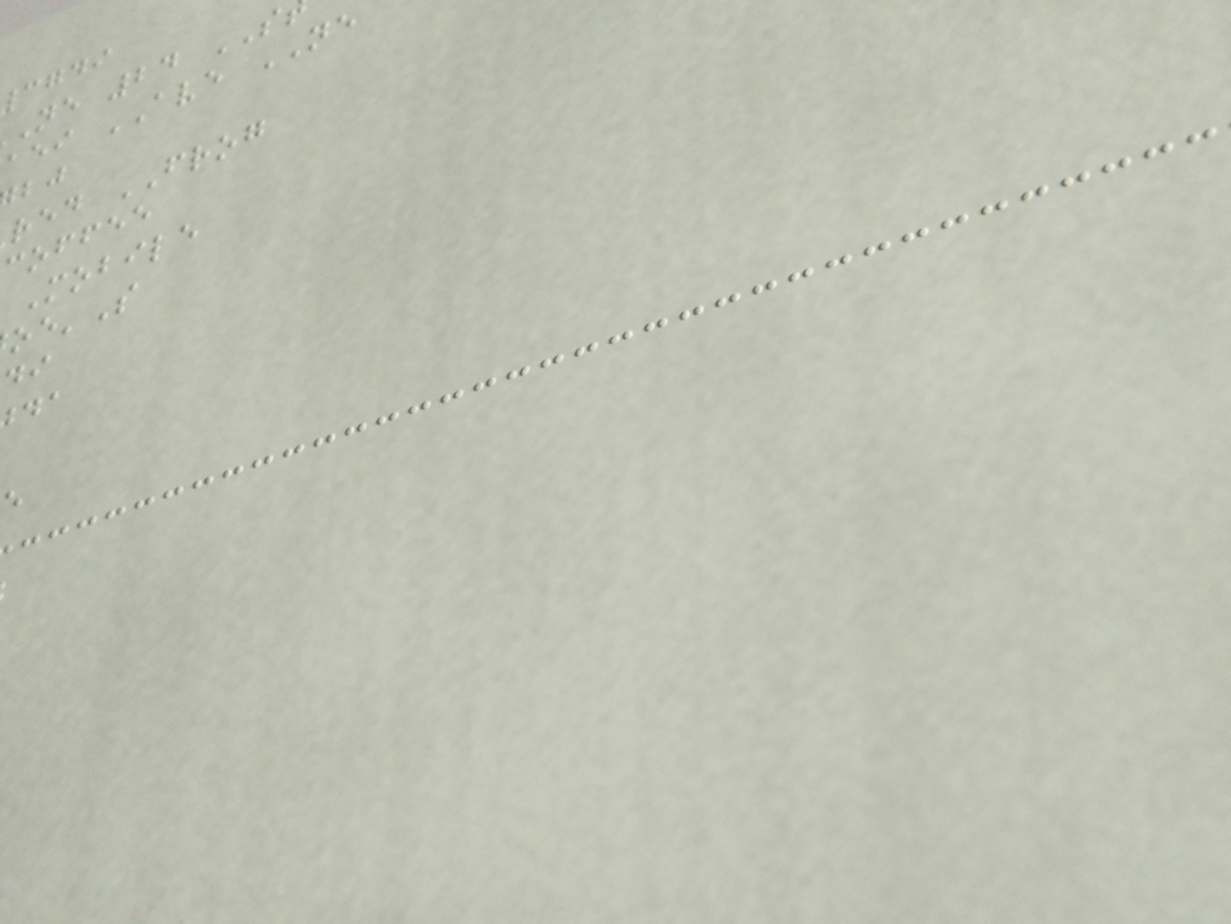cgdi
ne 24
aei AVE NE
red FROG
coffee
Mobile
